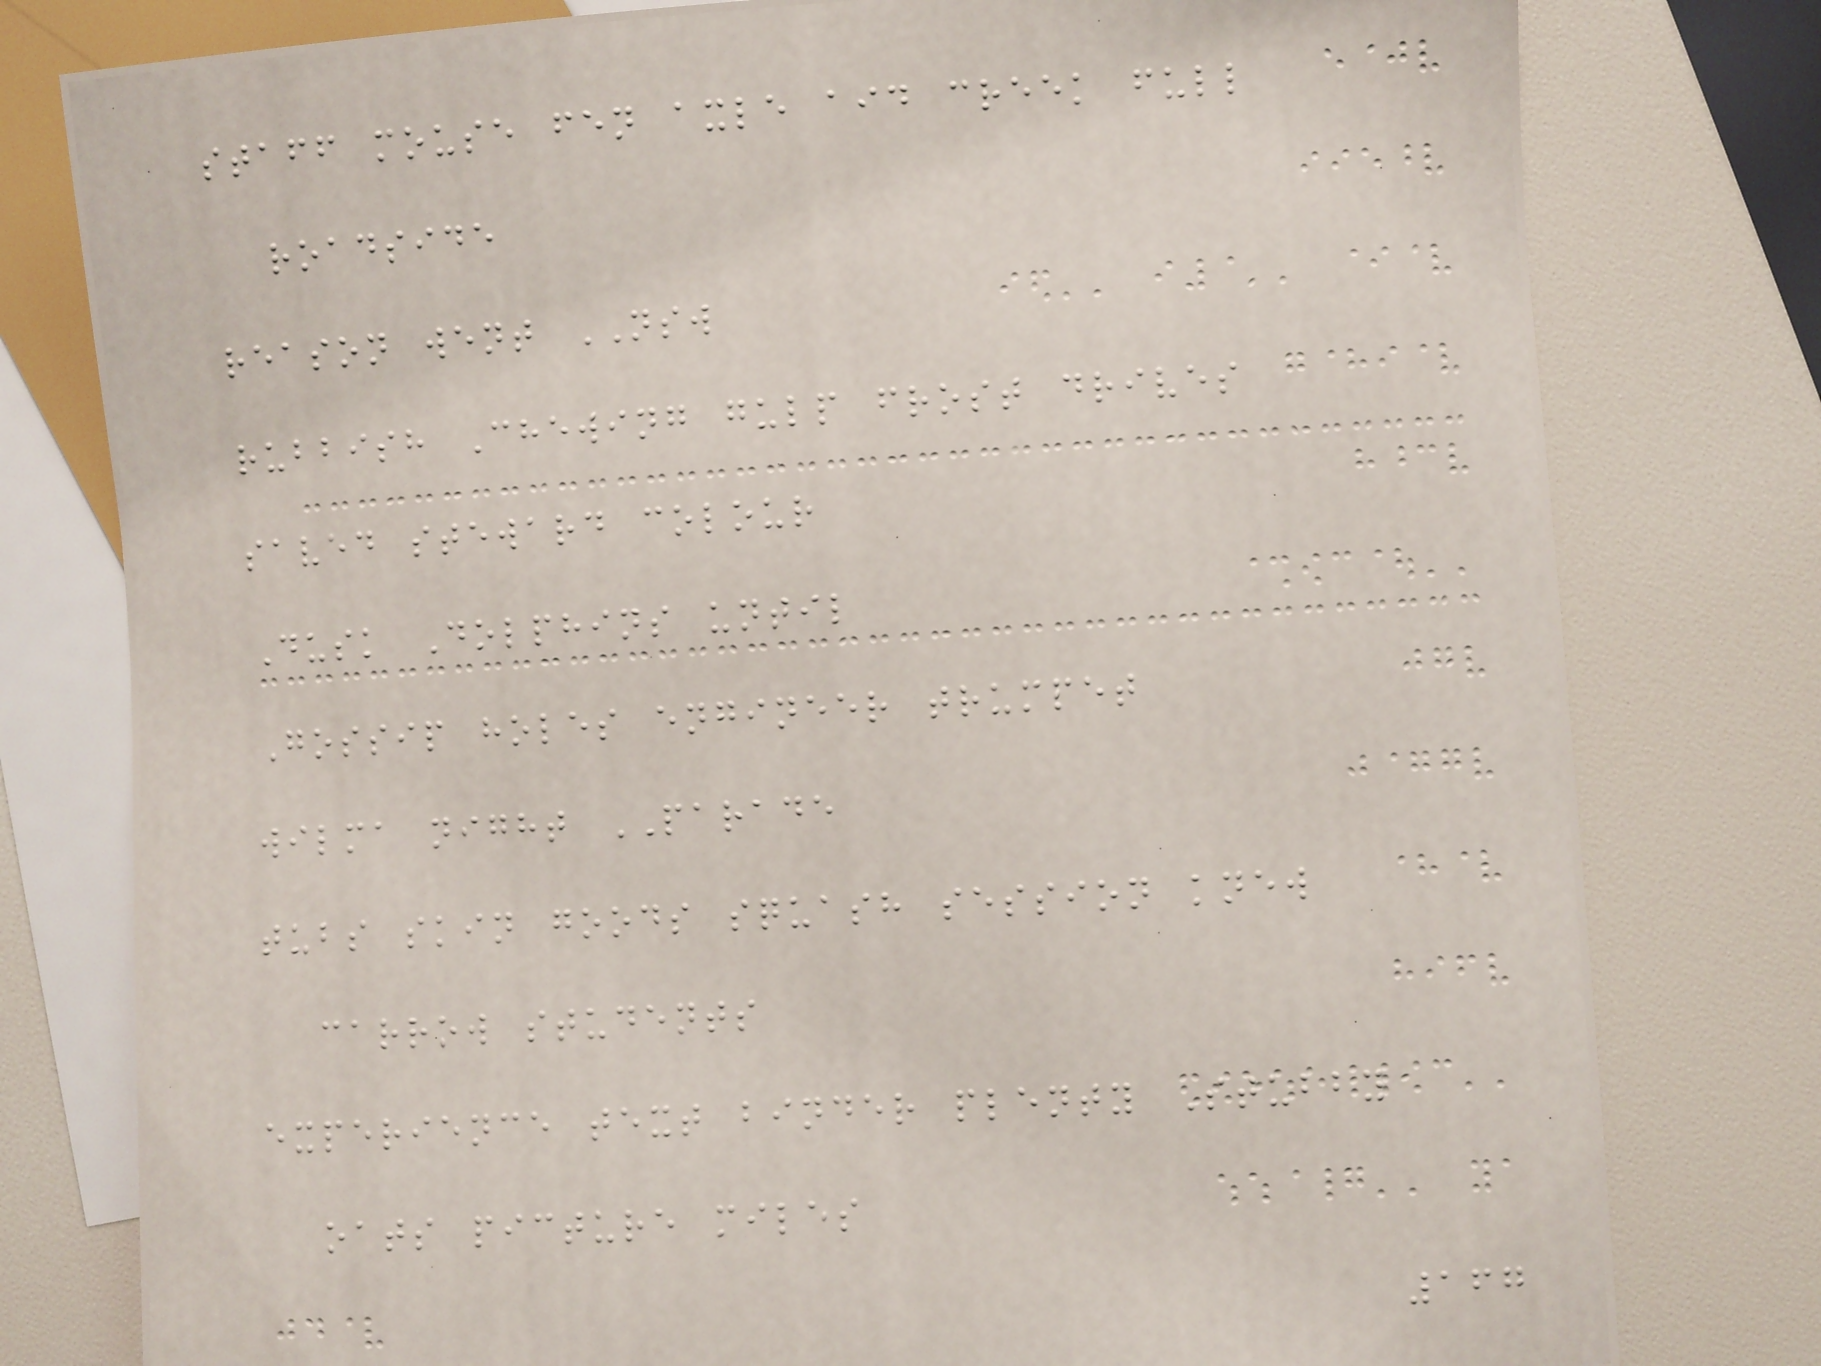staff mouse fen axle aid creek full
roadside
reason went NSW
rubbish Chewing gulp frost drives
saved steward colour
Dusk Dolphins until
Gossip holes engineer trumpet
wilma night PARADE
tubs skin goods squash session knew
carrow students
experience text binder plenty Stubby
oats picture miles
167
